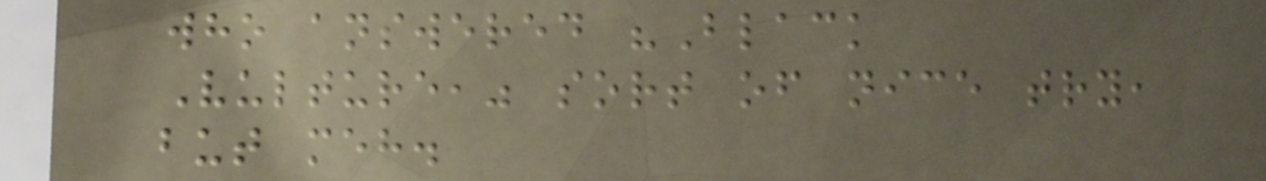who answered "Black
Vulture," sort of nice try,
but meh.
